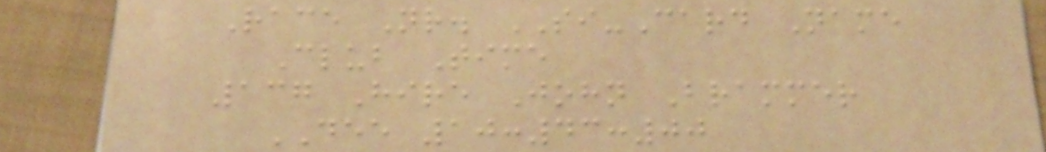Race Nr. SI-Card Name
Club Time
137 Hire John Brammer
DEE 10:43:00
